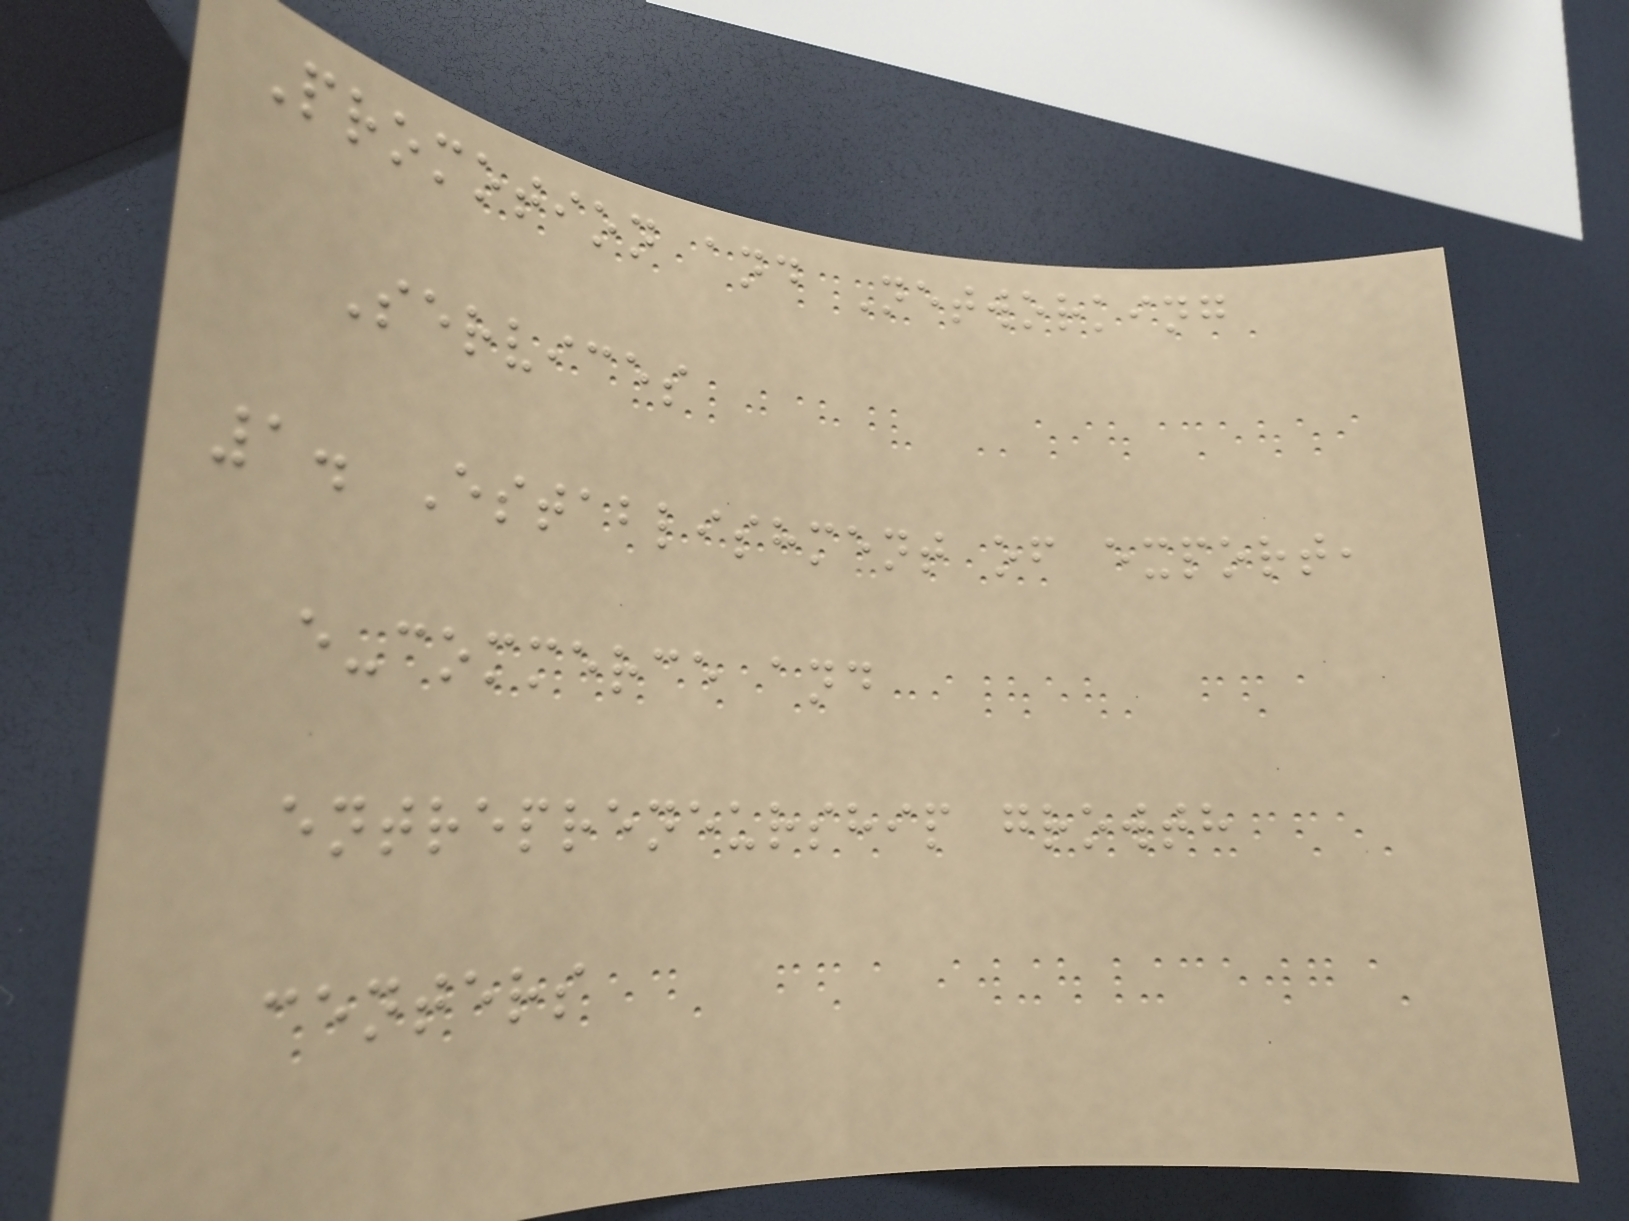Promotion and Networking
Services
1. Establishment of export,
e-commerce and
entrepreneurship growth
centers
